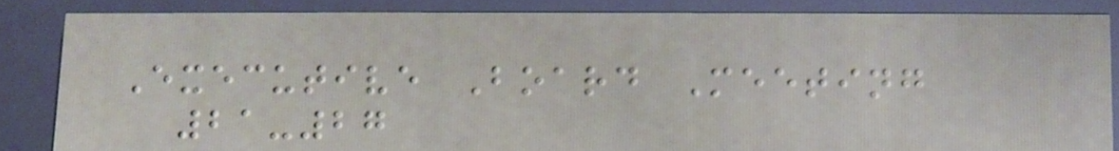Executive Board Meeting
21-27
